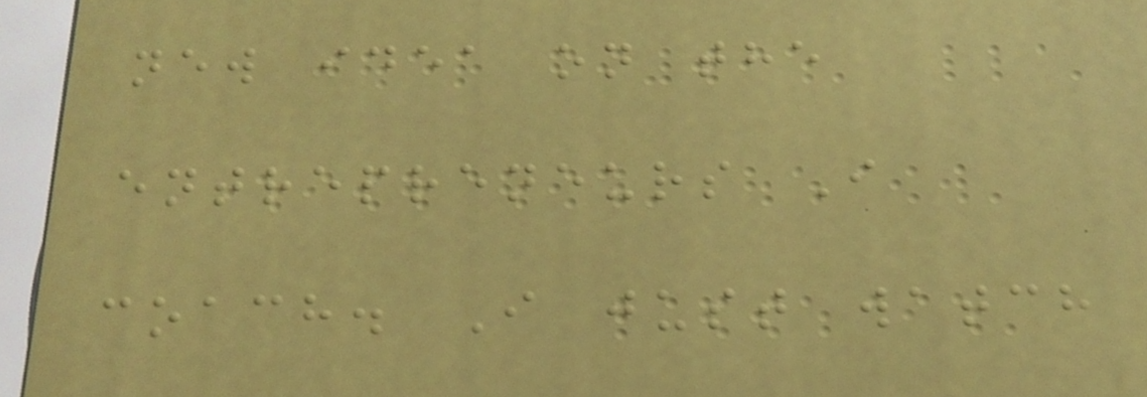new idea on the
entrepreneurs I
coach. I just watch
